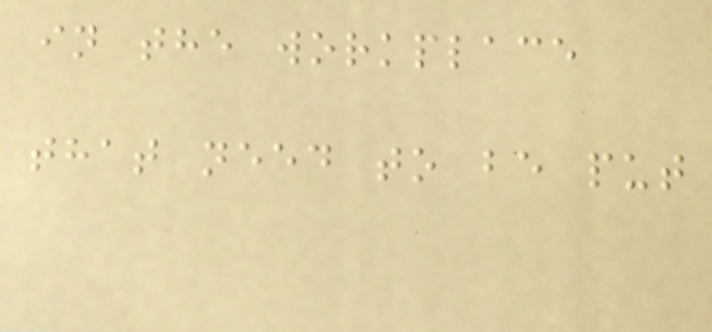in the workplace
that need to be put
